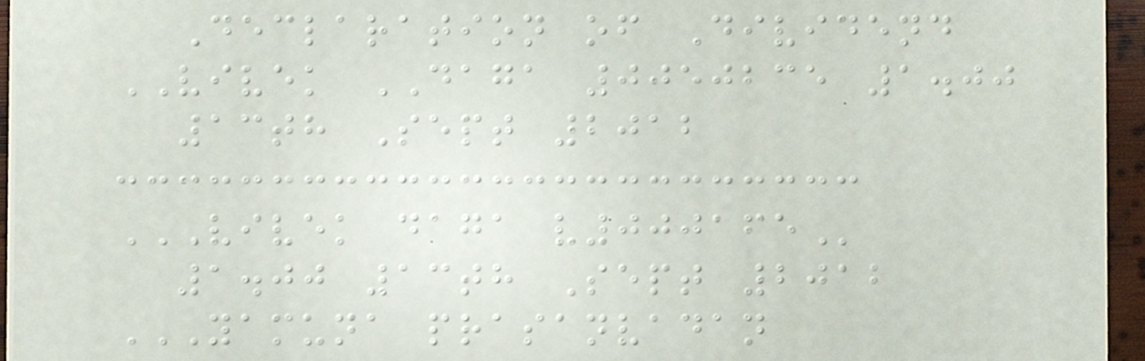Declaration of Dividend
VIVEK DAGA 0050235 1.00
13th Sept 2012
VIVEK DAGA V000165
1.00 13th Sept 2012
YAMUNA PRASANVADAN
